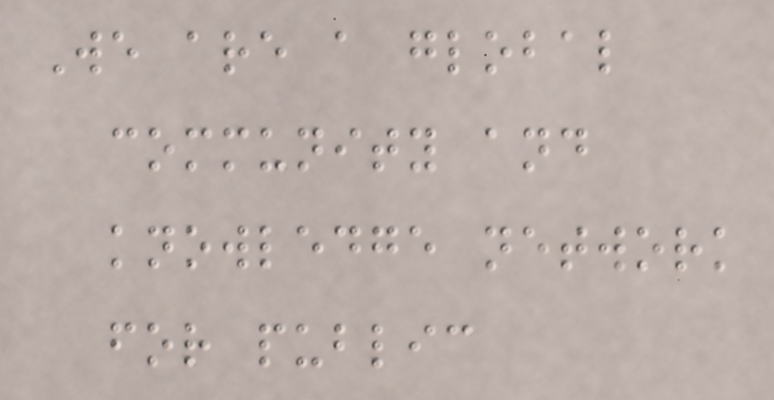We are a global
community and
knowledge network
for public
